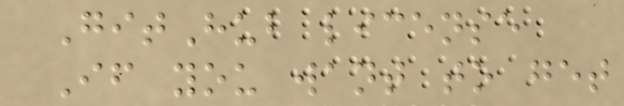GitHub license
If you want to get
